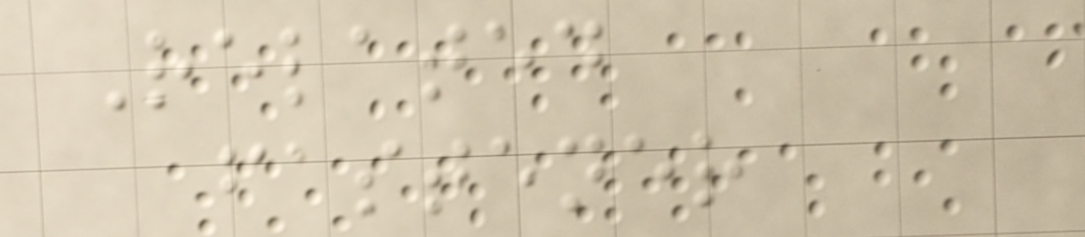Related
fastener
